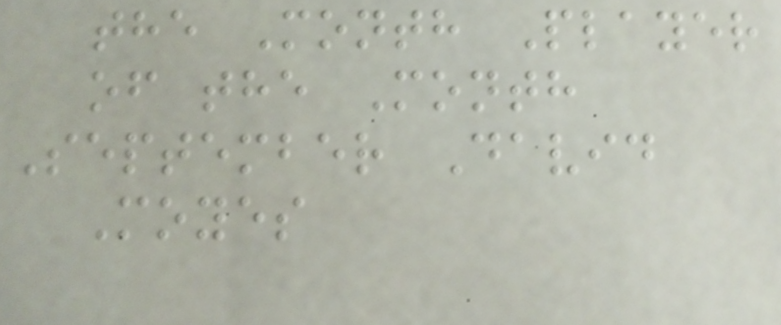the Month Player
of the Month
September David
Moyes
